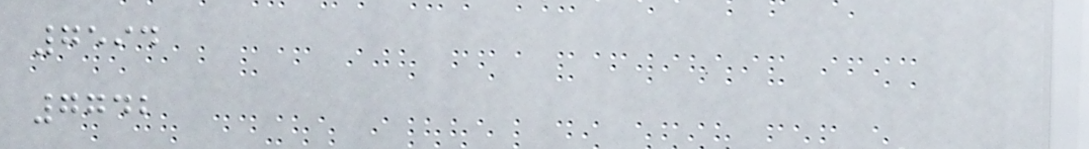7594
7742
